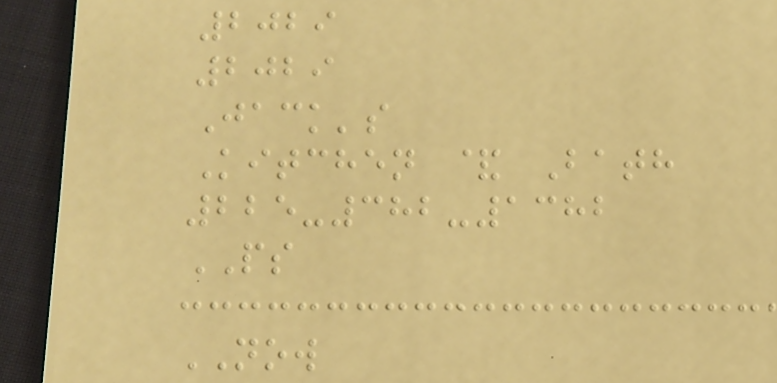2029
2029
Jack's
Kitchen & Bath
225-382-1382
PS
NOW
